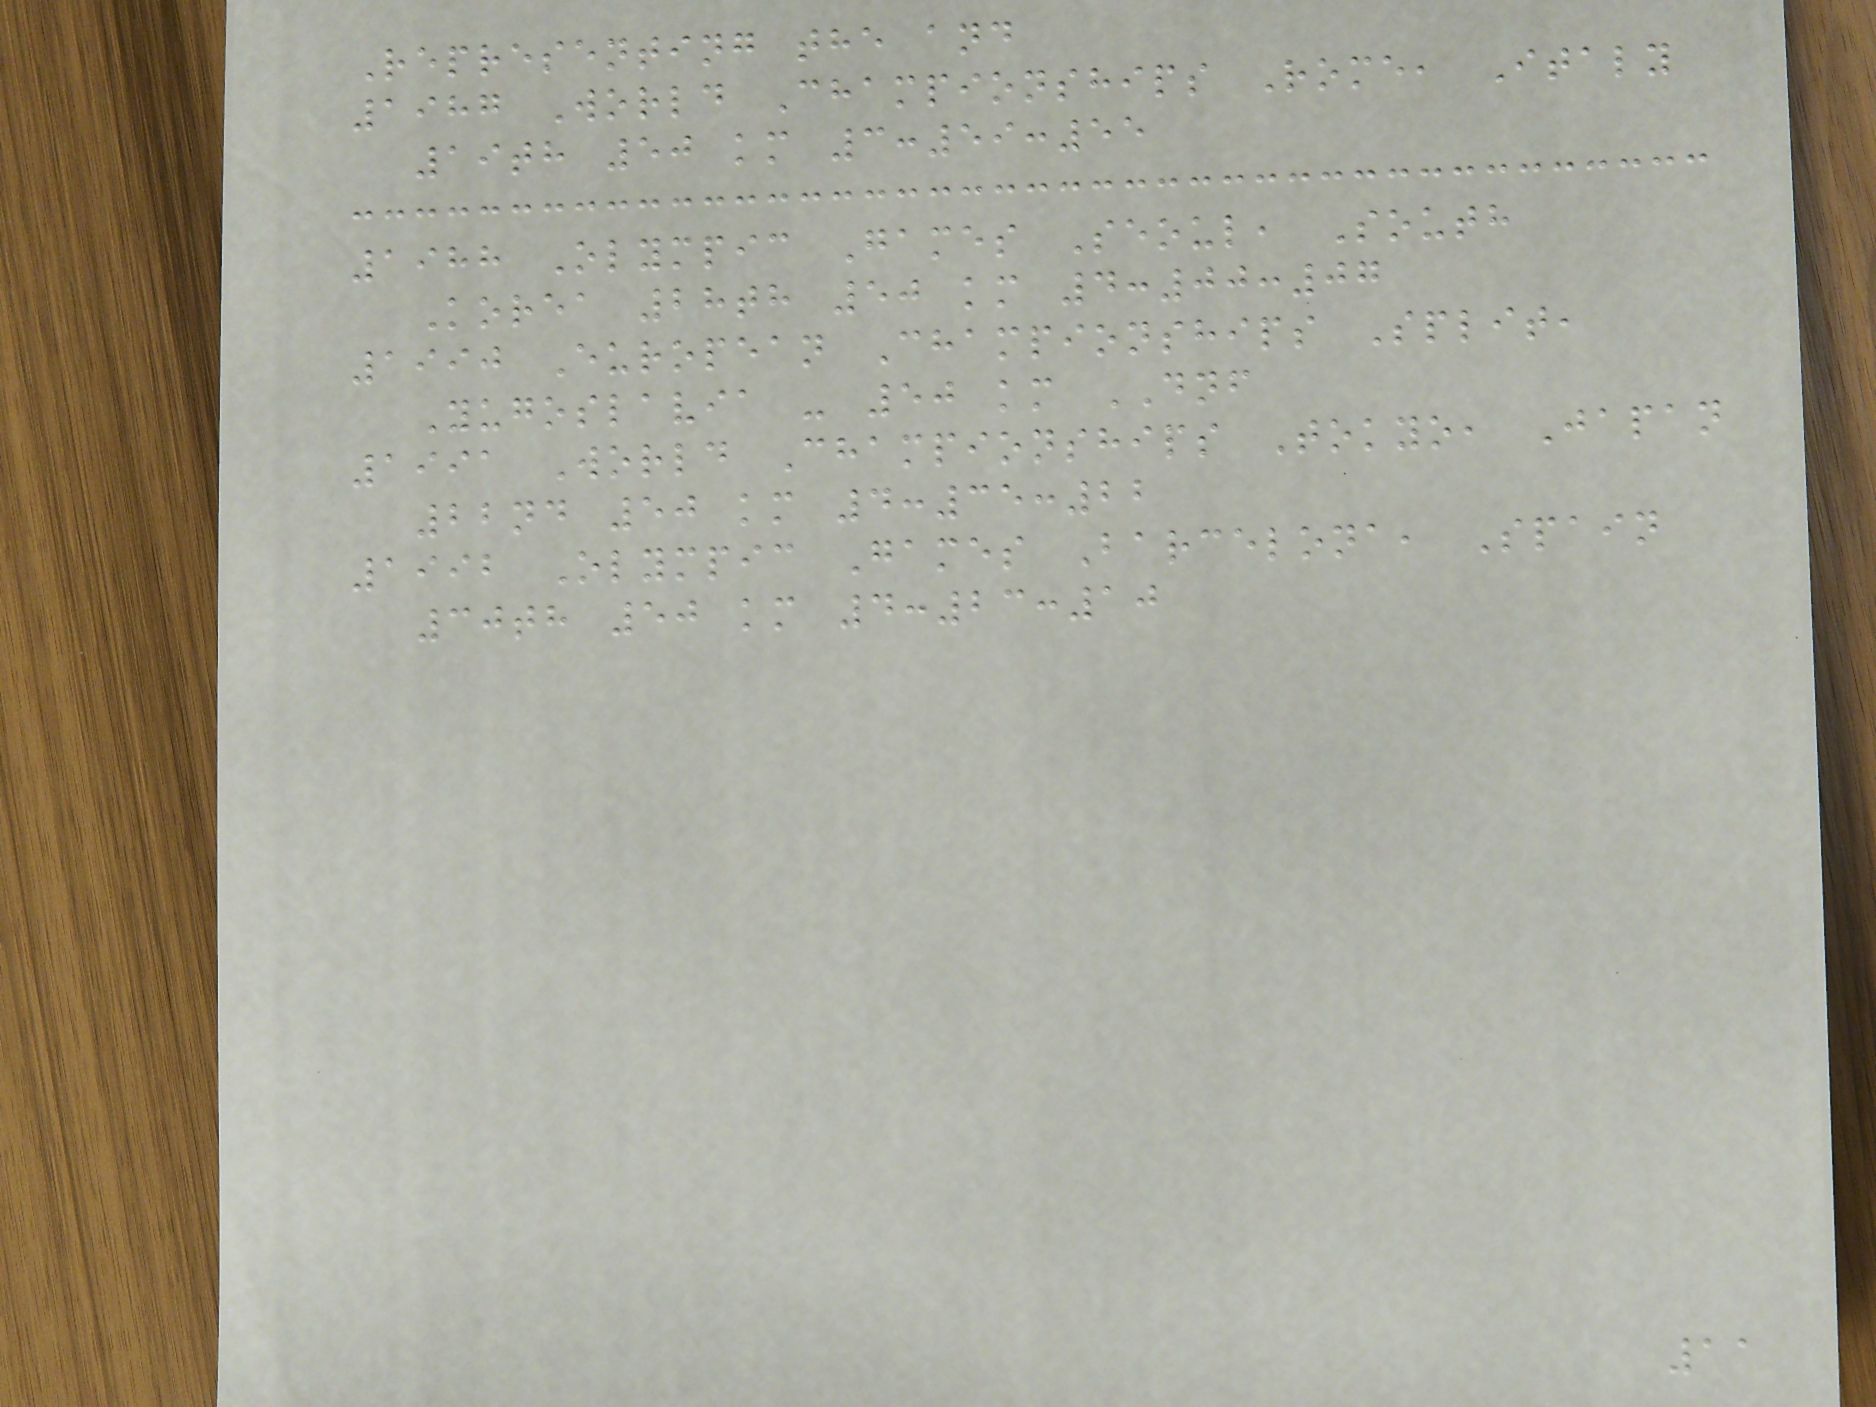Representing the and
1987 World Championships Rome, Italy
19th 50 km 3:59:55
1988 Olympic Games Seoul, South
Korea 28th 50 km 4:00:07
1990 European Championships Split,
Yugoslavia - 50 km DNF
1991 World Championships Tokyo, Japan
22nd 50 km 4:35:22
1992 Olympic Games Barcelona, Spain
30th 50 km 4:23:10
11
